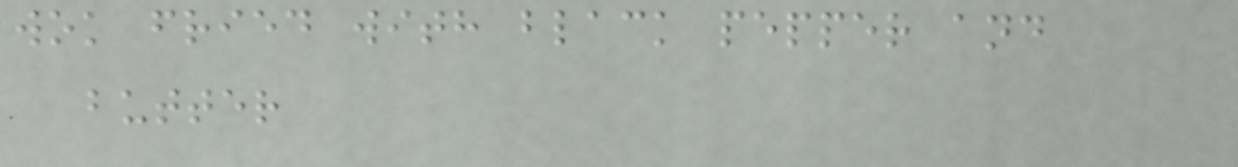wok fried with black pepper and
butter
